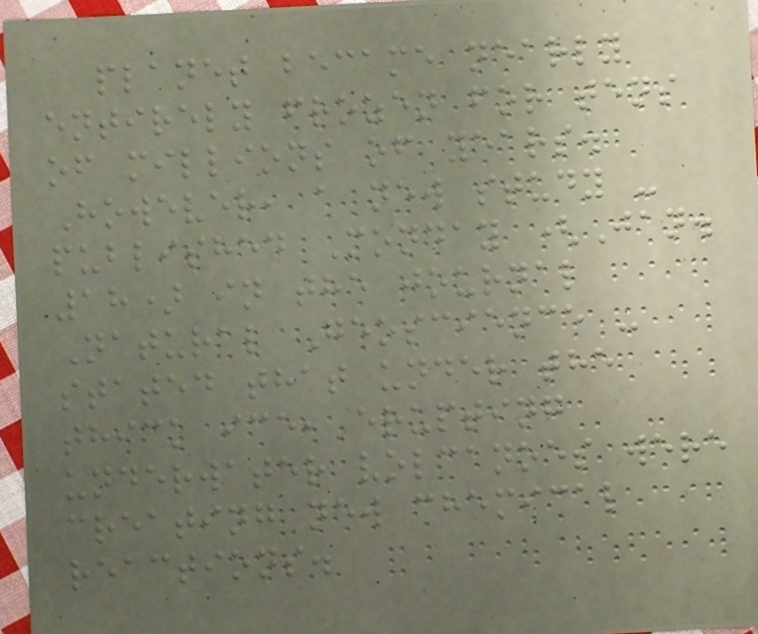planet became nearly
entirely frozen for tens
of millions of years.
However, a new study -
published Monday (Jan.
18) in the journal
Natural Geoscience -
stated that under the
thick ice, erupting
underwater volcanoes were
creating new chemical
reactions.
